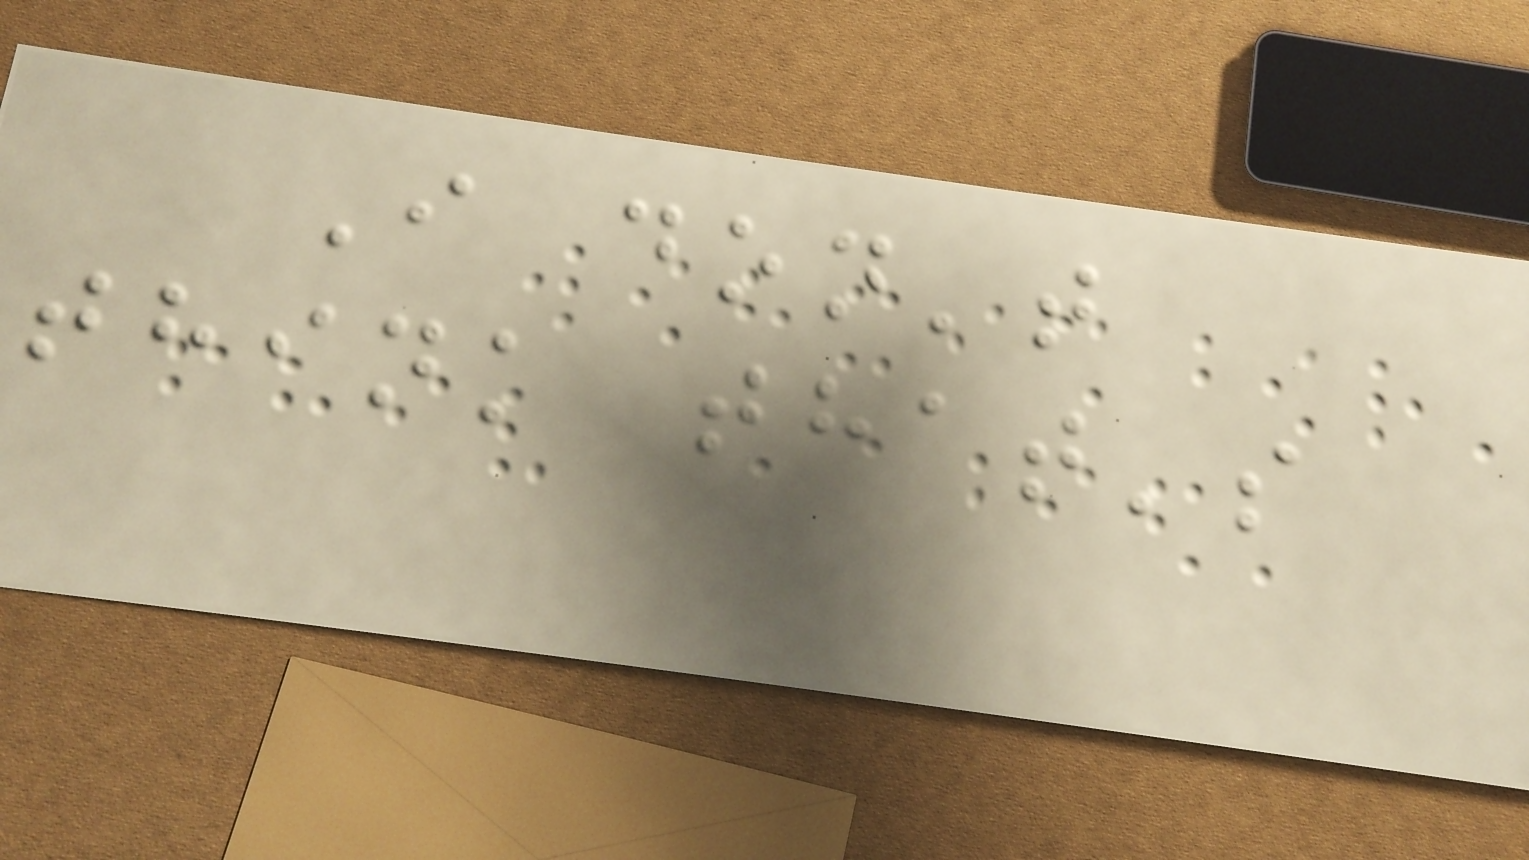I don't
think that's
